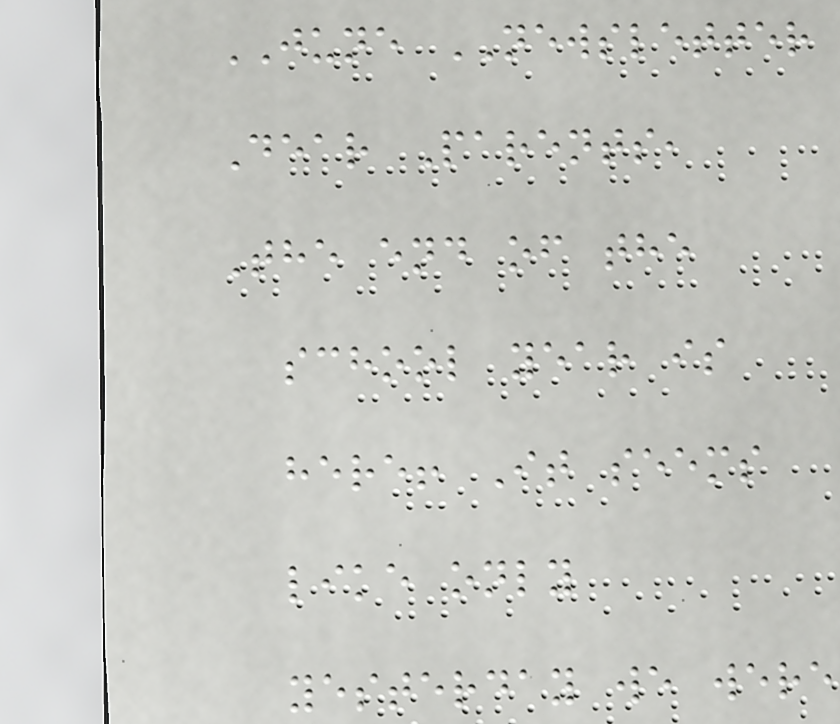JUNE NEWSLETTER
Dear Parents,
The end of the
school year is
here! It seems
like only
yesterday we were
